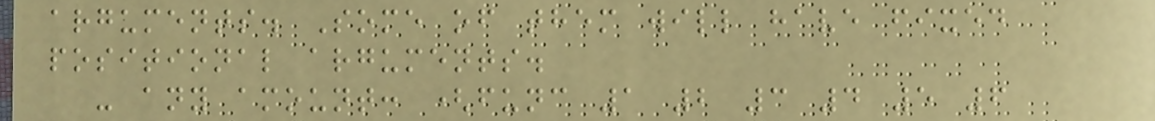arguments. Some of them will have fixed
positional arguments.
- any amount: (func 1 2 3 4 5 6
